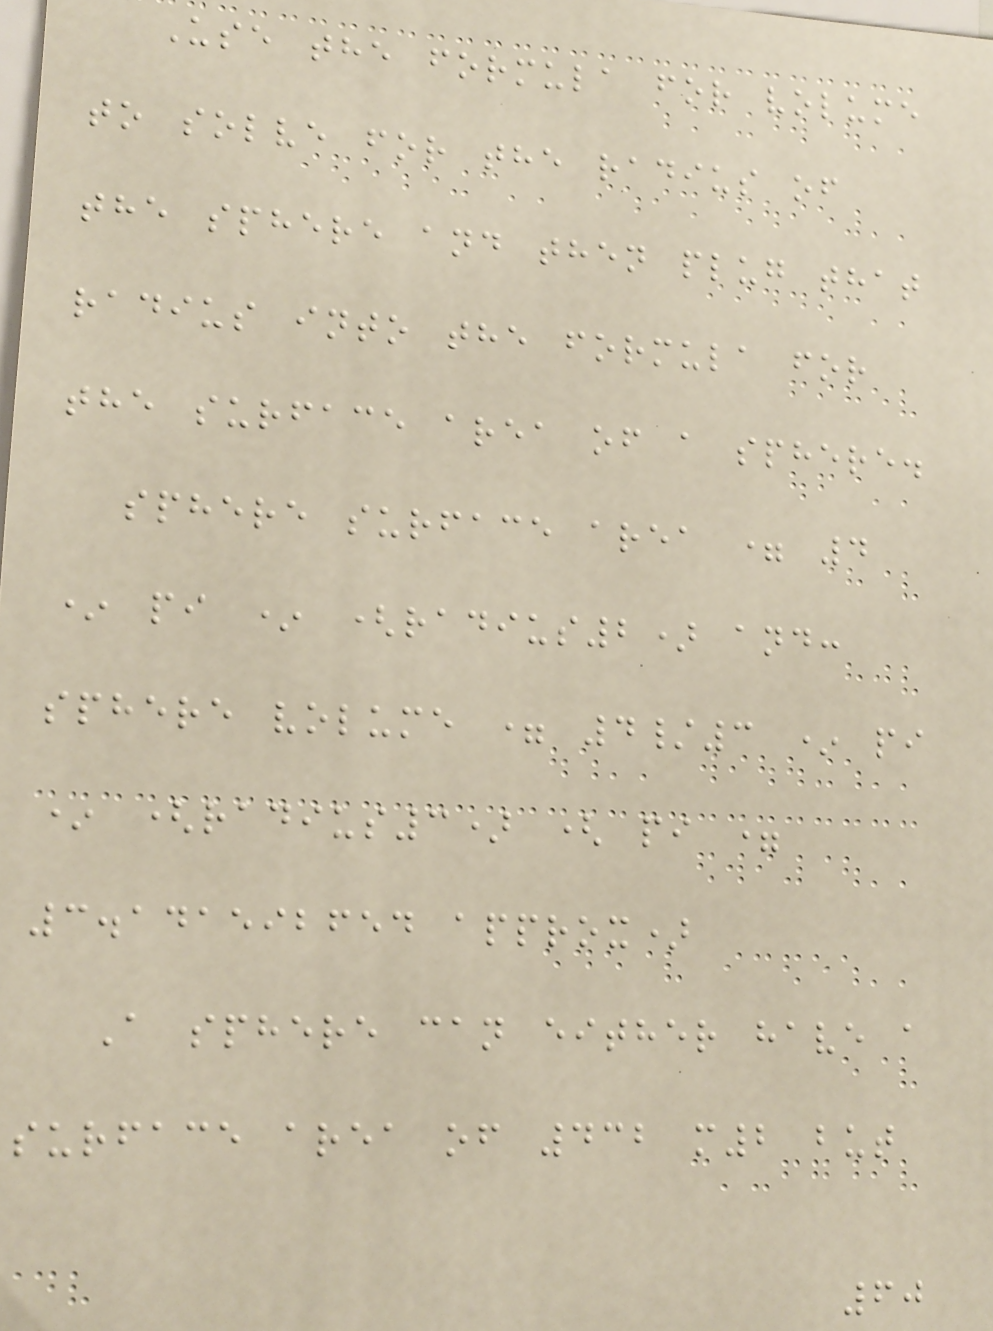Use the formula for volume
to solve for the radius of
the sphere and then plug that
radius into the formula for
the surface area of a sphere.
sphere surface area = 4
* pi * (radius2) and:
sphere volume = 4/3 * pi
* (radius3) ( pi =
3.141592654 approx)
A sphere can either have a
surface area of 432 m2 but
60
